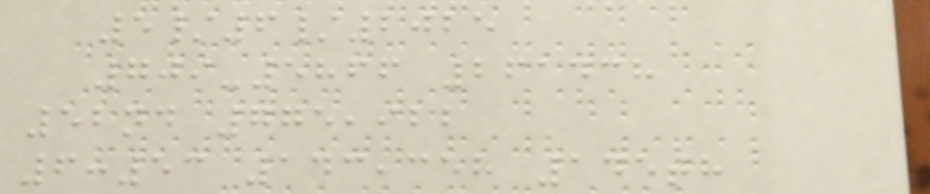5/6/2025
709-5866 261438
52nd 775,922
6:53 143,358 145th
